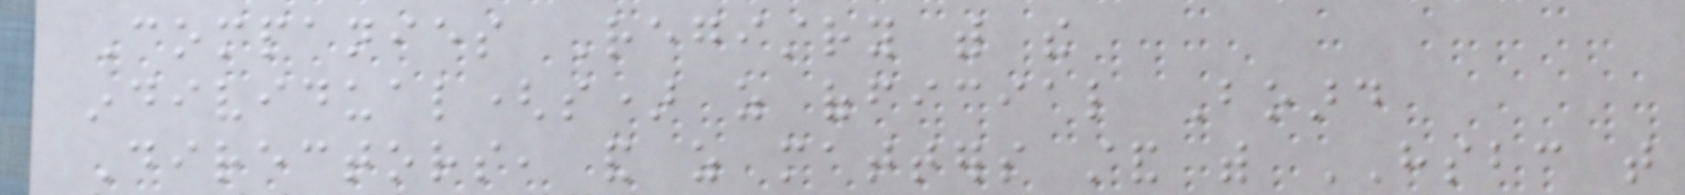Companies Registry with the
individual(s) as official Board
Directors, and as matters stand with HSBC that
